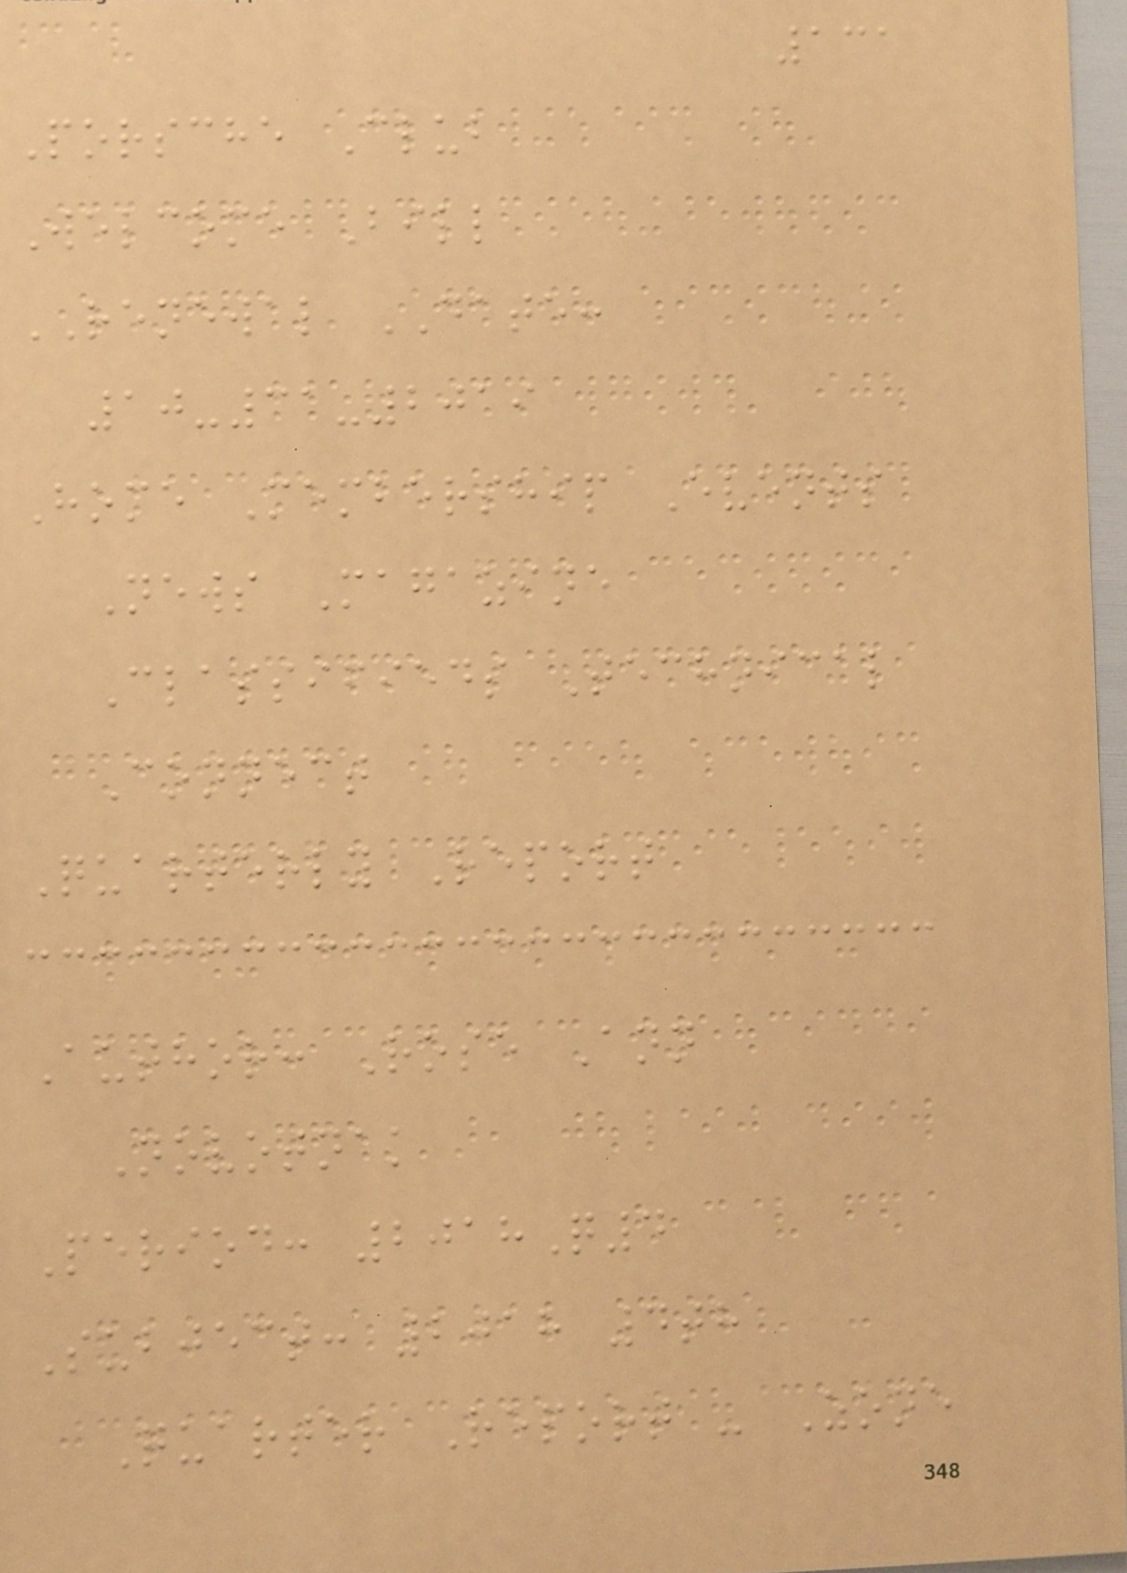131
Porsche Club
Welcome Bill
RENEWAL DATE:
10-31-2019
Home Membership Events
News Magazine
Classifieds Technical
Connect
Quarterly Report
Author: Rose Ann
Novotnak
Period: 2018Q4
Subject: 2018 4th
Quarter Report - Zone
